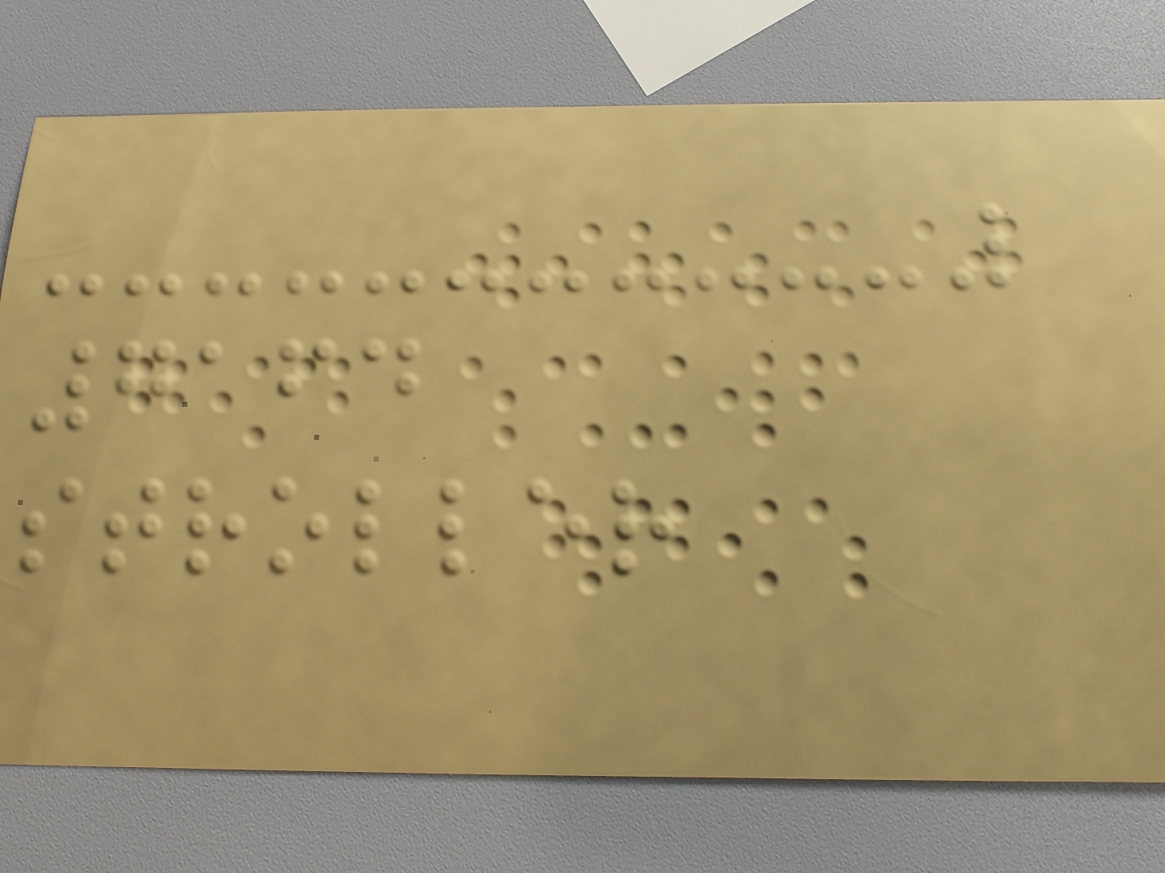7164
stroller
